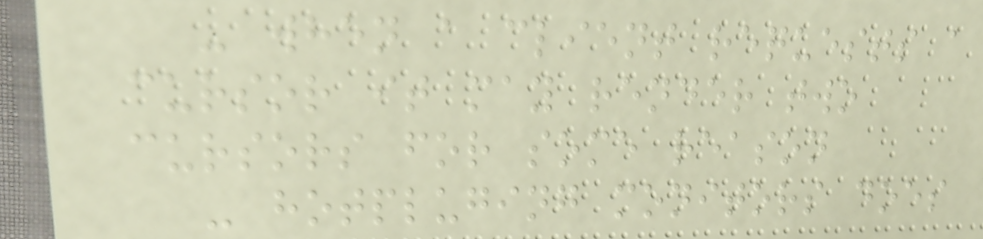- when a client requests a
cursor it may render two
cursors for some reason
- hotpluging monitors does
